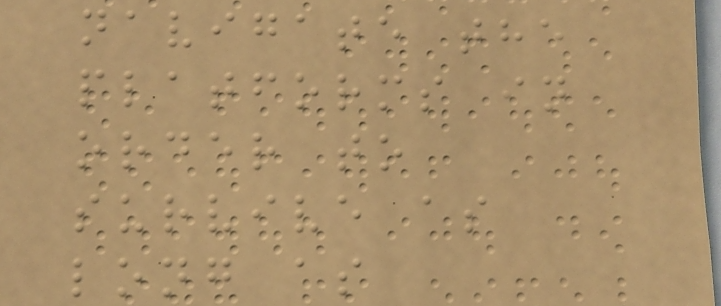navigate the
platforms in
order to
survive as
long as
